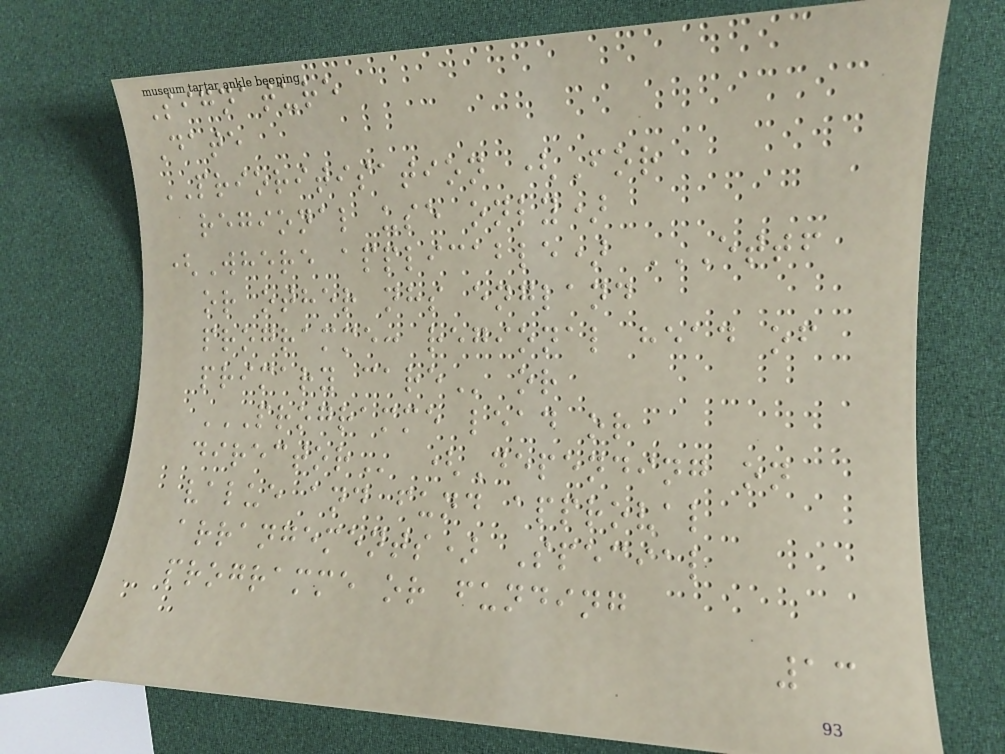Signature
Date
PRIORITISATION (For
regional use only)
(Where applicable) ETTF
OR OTHER NHS ENGLAND
PROGRAMME: REGIONAL HEAD OF
PRIMARY CARE or
PROGRAMME LEAD OR
DIRECTOR (Depending on
value and fund approval
arrangements) Special
programme or funding
13
